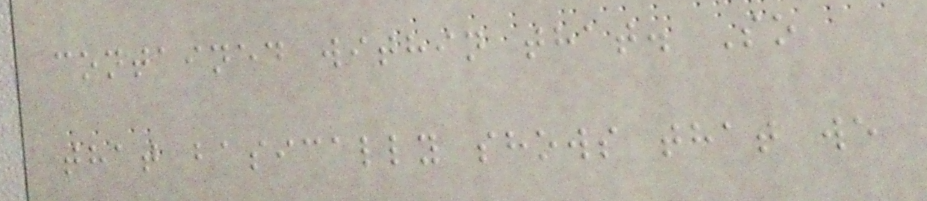contained within that. So
that basically shows that we
